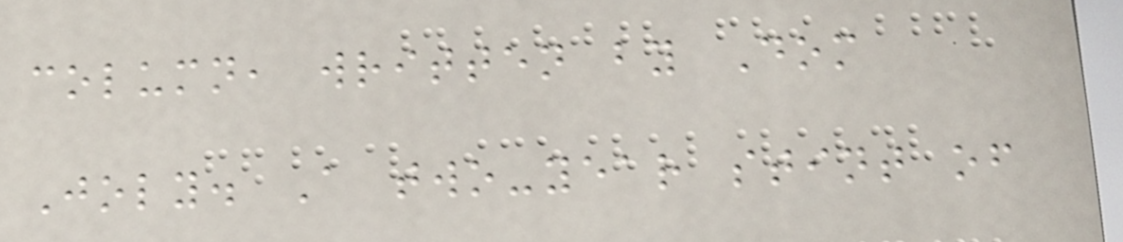column, written by Dom
Joly. A two-year stint of
